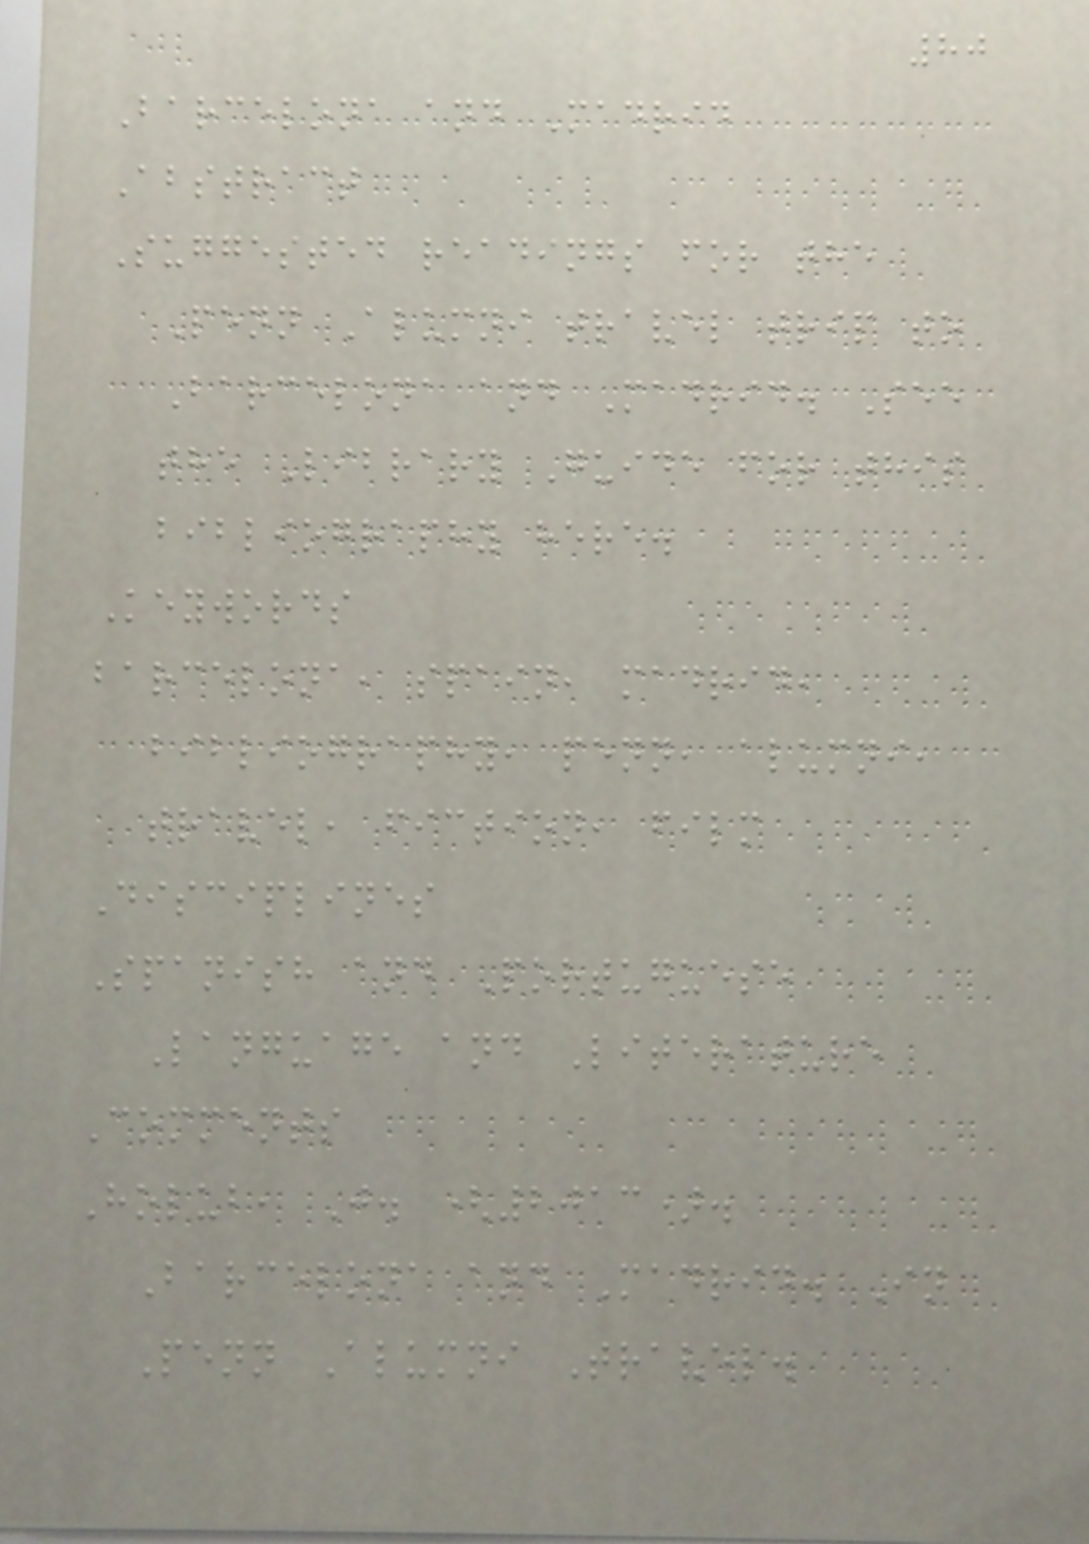80
Barcelona and Madrid
Abstract
Suggested readings for the
Penn Alumni travel trip to
Barcelona and Madrid. See
the Library Guide for this
bibliography here.
Keywords
barcelona, spain, madrid,
bibliography, penn, alumni,
travel, fiction, film
Disciplines
Spanish and Portuguese
Language and Literature
Comments
Holub, J. (2013).
Barcelona and Madrid. In
Penn Alumni Travel.
